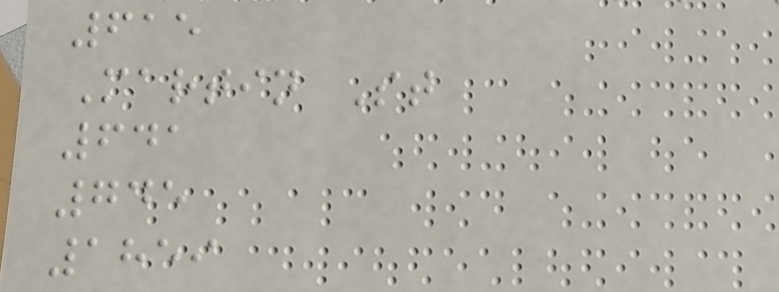615
Martin St
641
745
1859
